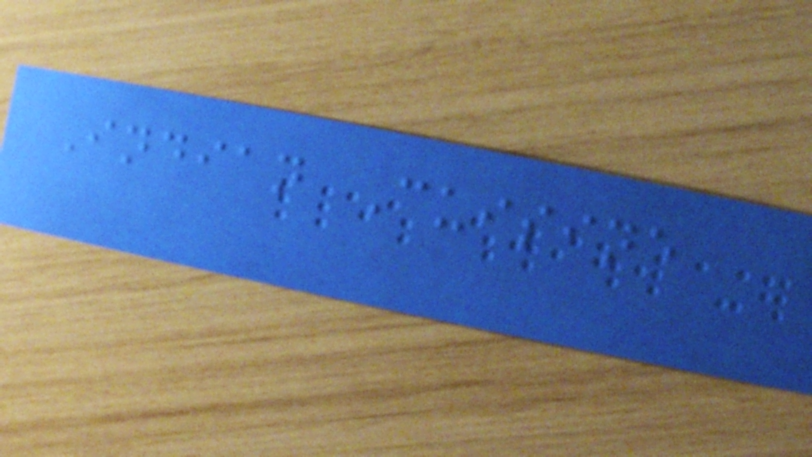Indian Cuisine
